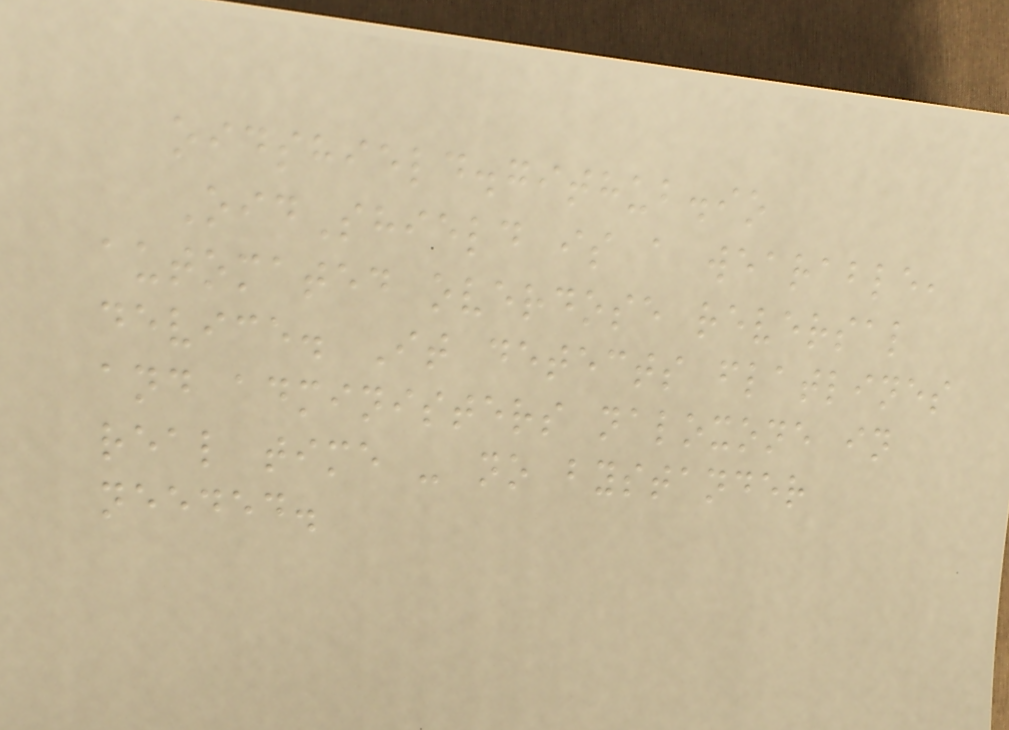oidshield.github.io
OidShield is a wearable,
automated overdose reversal
device. It detects flatlines
and administers naloxone in
real time - no bystander
needed.
